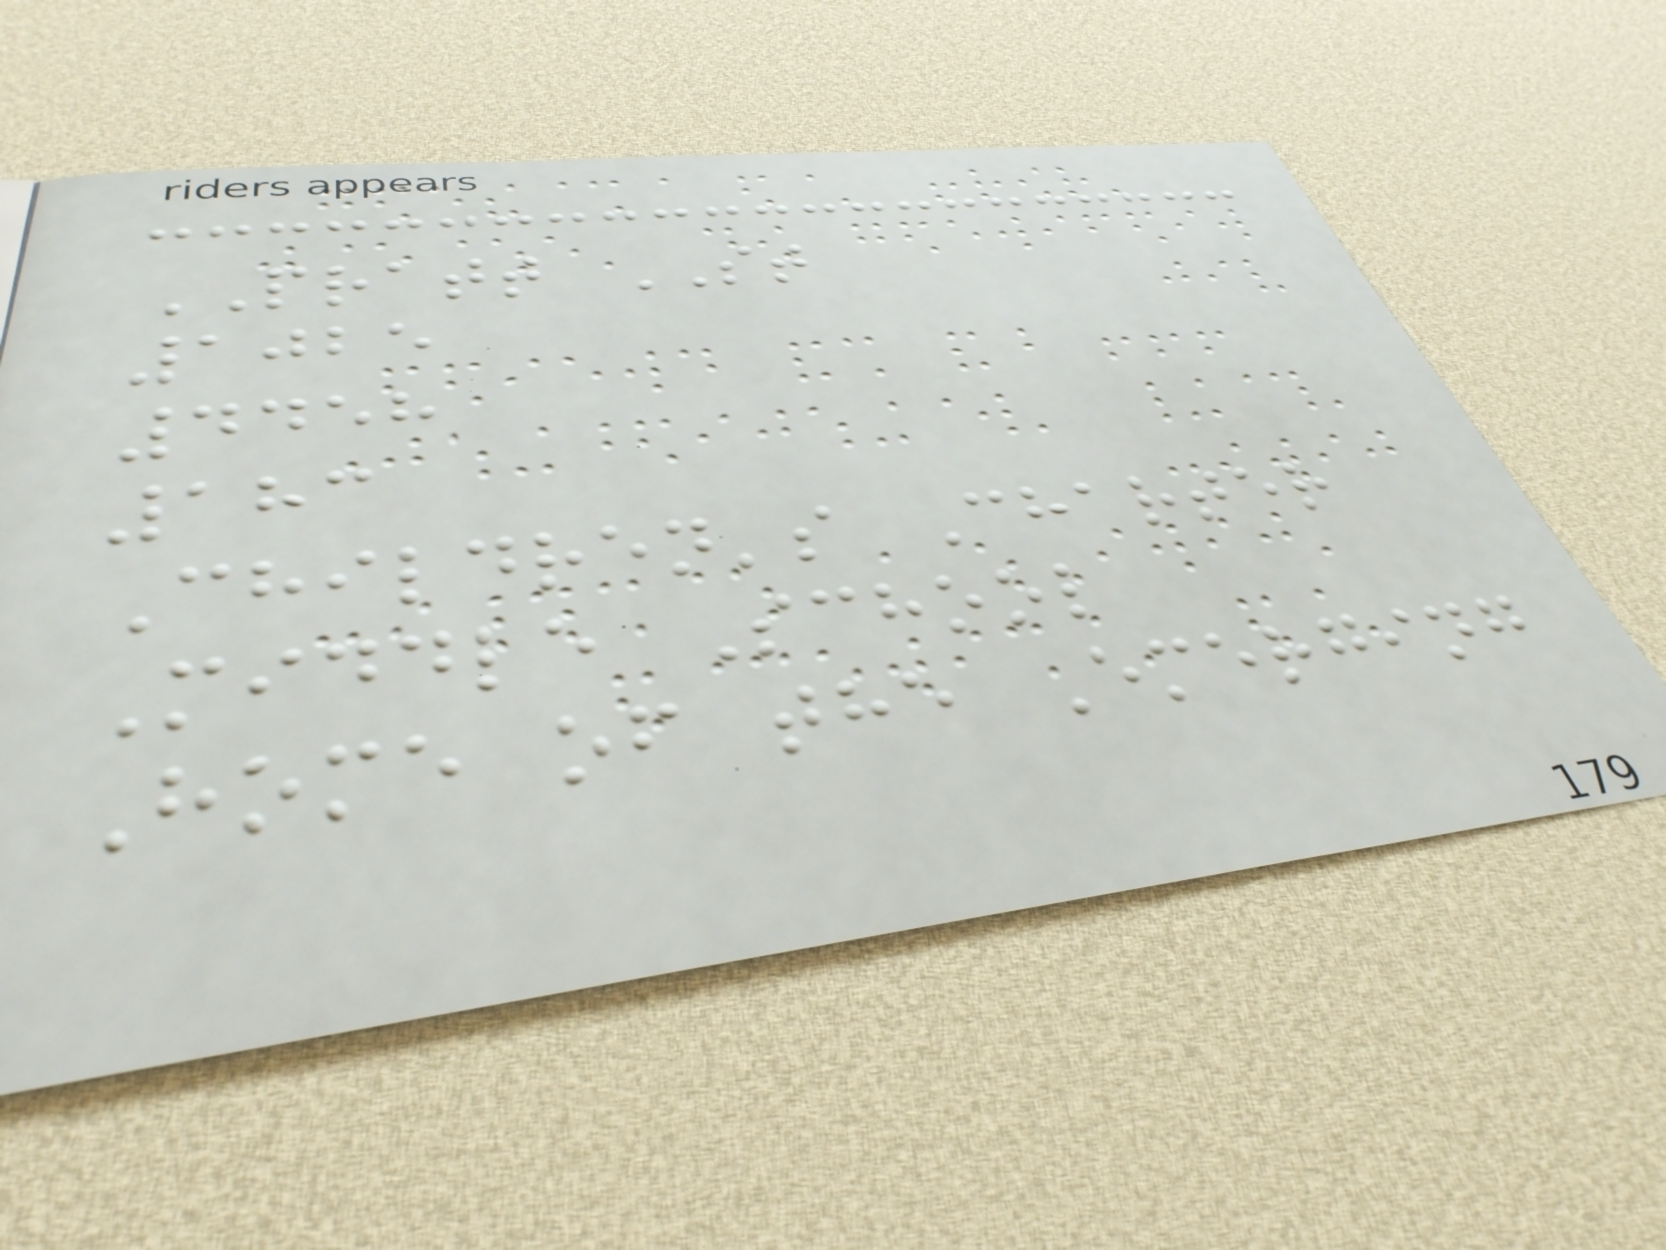PRATT ST
1025
4458
183
Children's Charter
Middle School
Home of the Emerging
